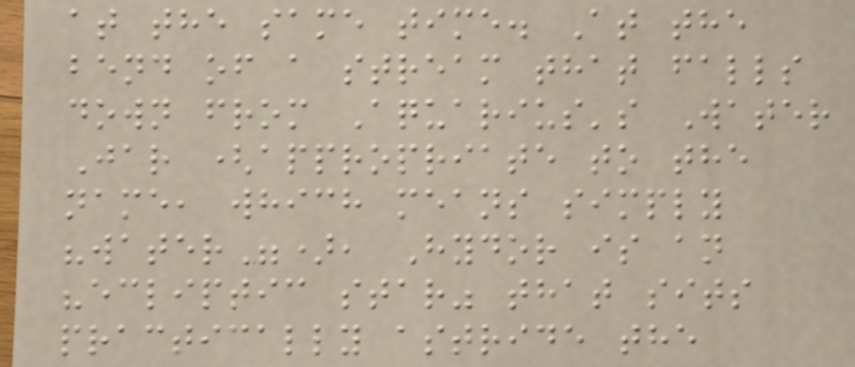at the same time. At the
bend of a stream that falls
down from Aquarius's Water
Jar (appropriate to the
name, which means simply
"water"), Hydor is an
"ecliptic star" that sits
practically astride the
